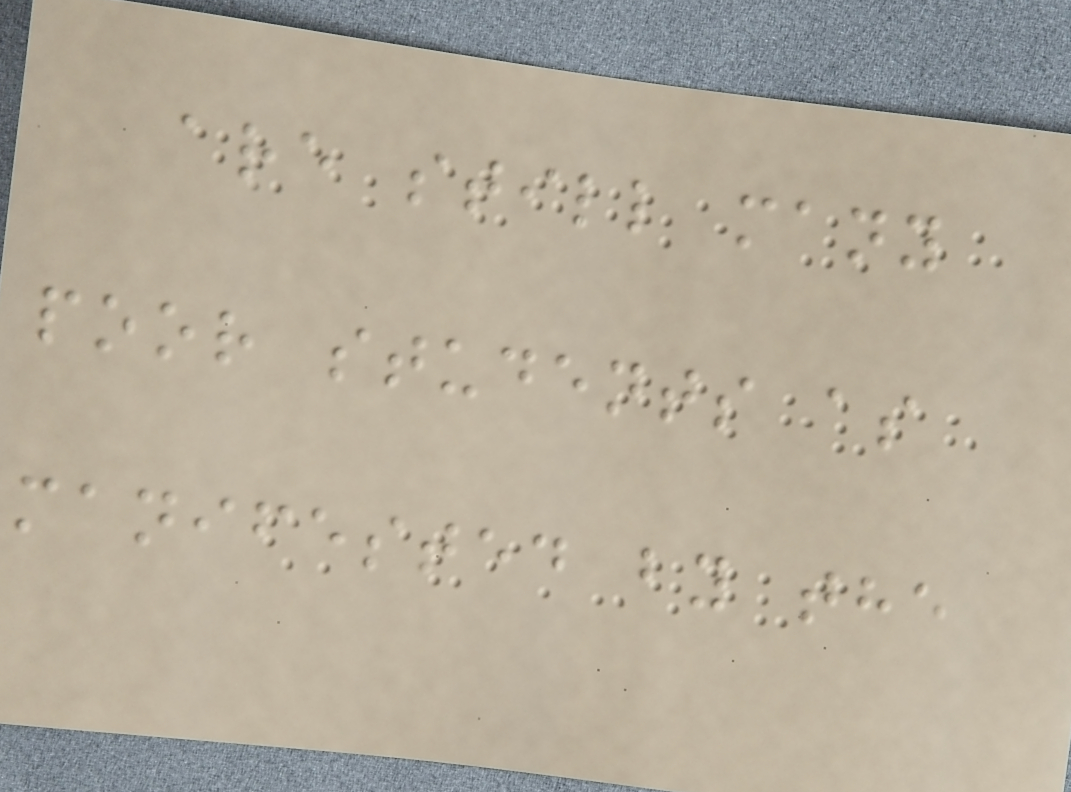are still many
poor students as
manifested by the
